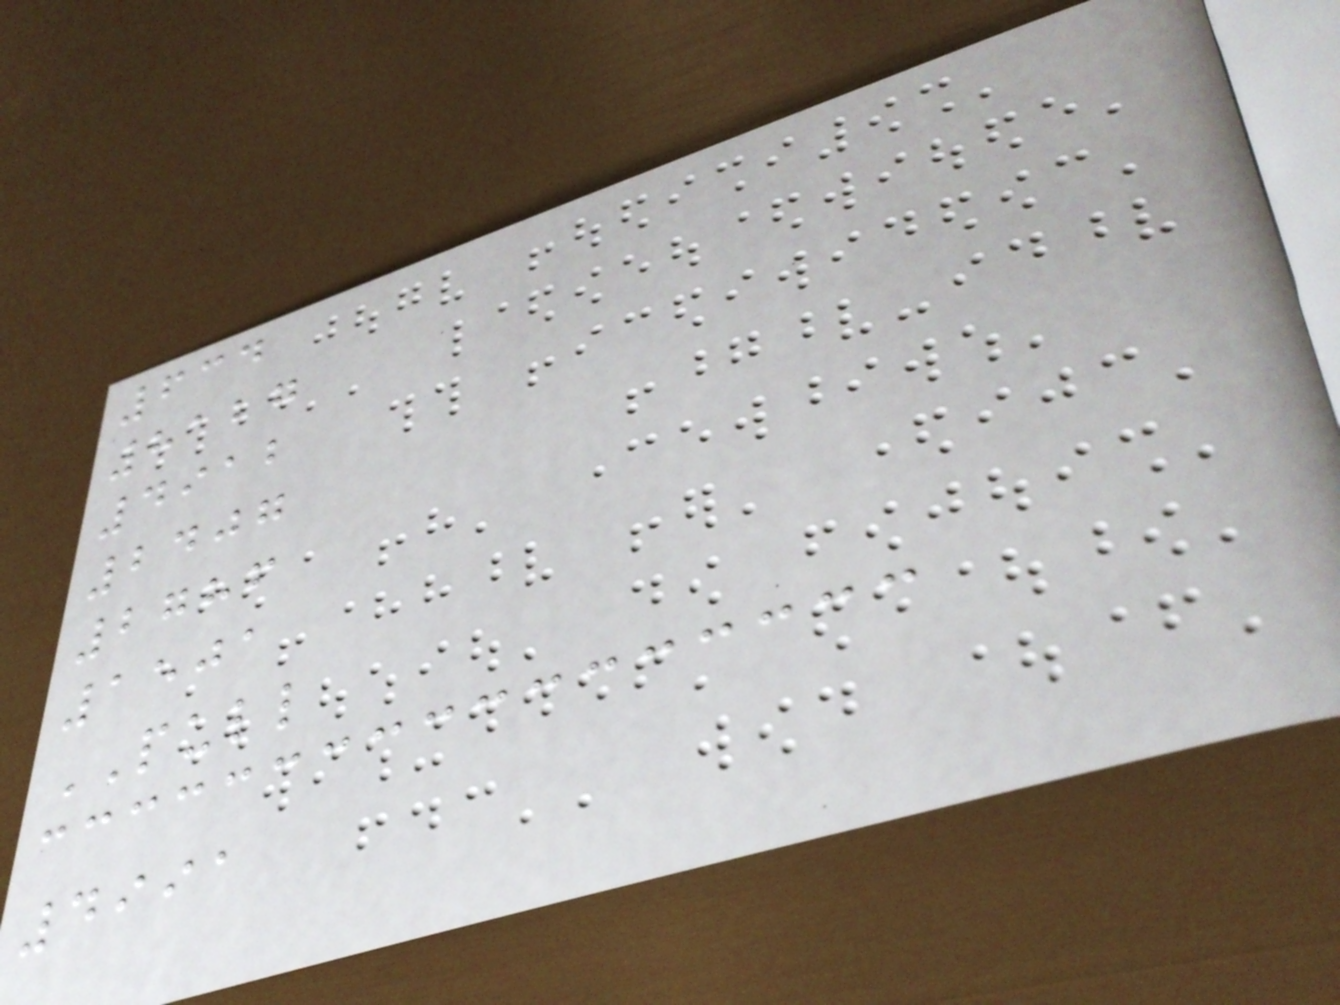634
8127
4912
2407
2786
1501
PULL
4991
